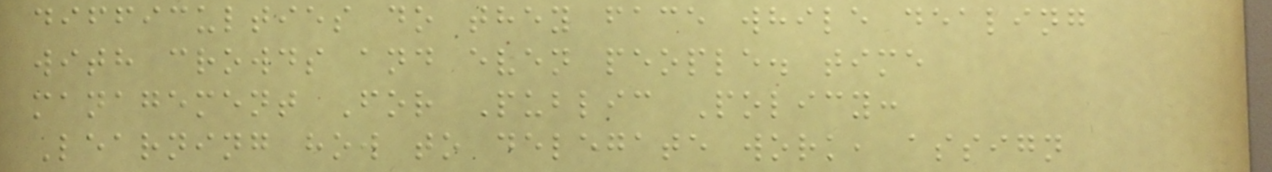difficulties do they face while dealing
with crowds and even people. time
management For Public Policy:
Learning how to delegate work, assign
